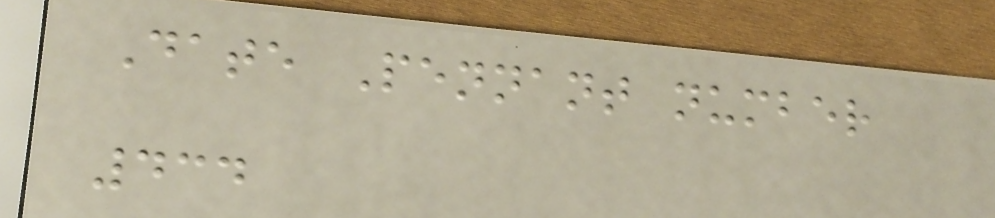Date Pennant number
434
